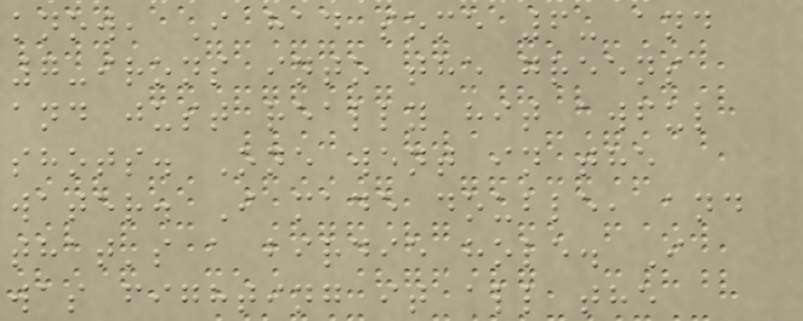know, I had some 6- and
7-irons into the greens
and just really hit awful
shots. One went in the
water. I made double, and
that's a birdie hole. I
was fighting it all the
